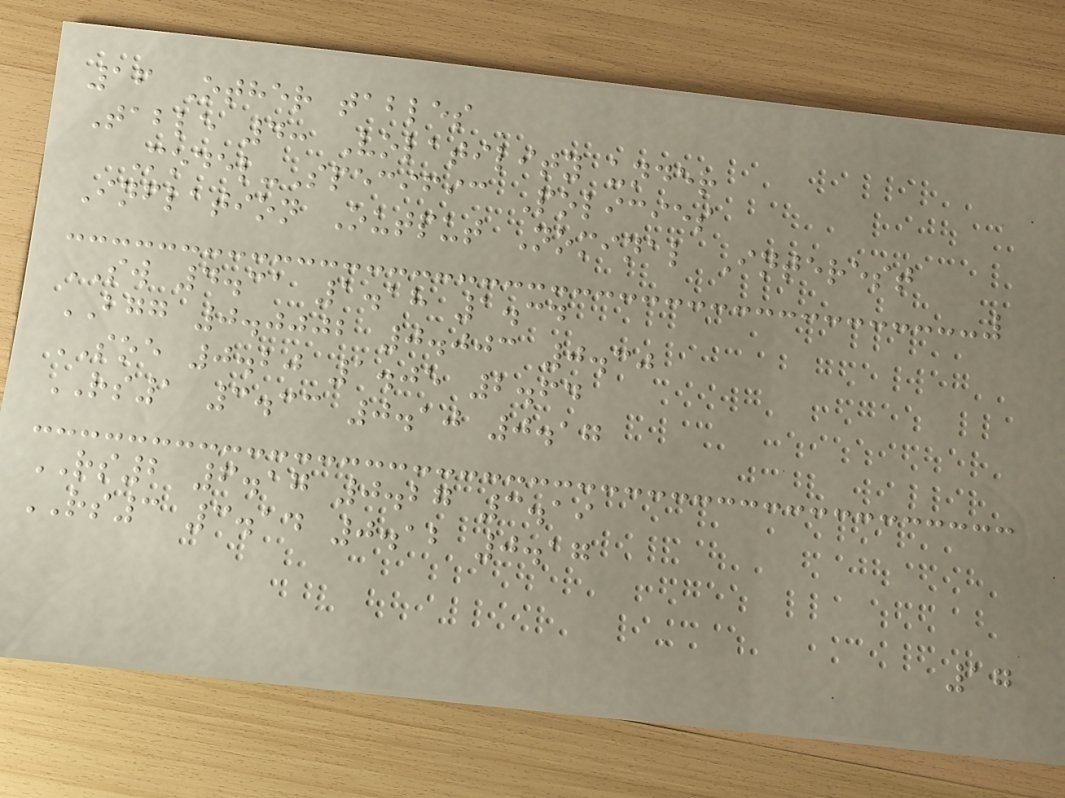16 Other tables
Table 4: Volatility under
Model-Specific Policies
Inflation Output Nominal Interest
SW 4.31 1.18 1.34
BGG 0.0002 0.003 0.30
SOE 0.20 1.05 2.64
RS1 3.33 0.10 0.17
RS2 6.17 0.27 3.19
RS3 3.14 0.12 0.17
17
